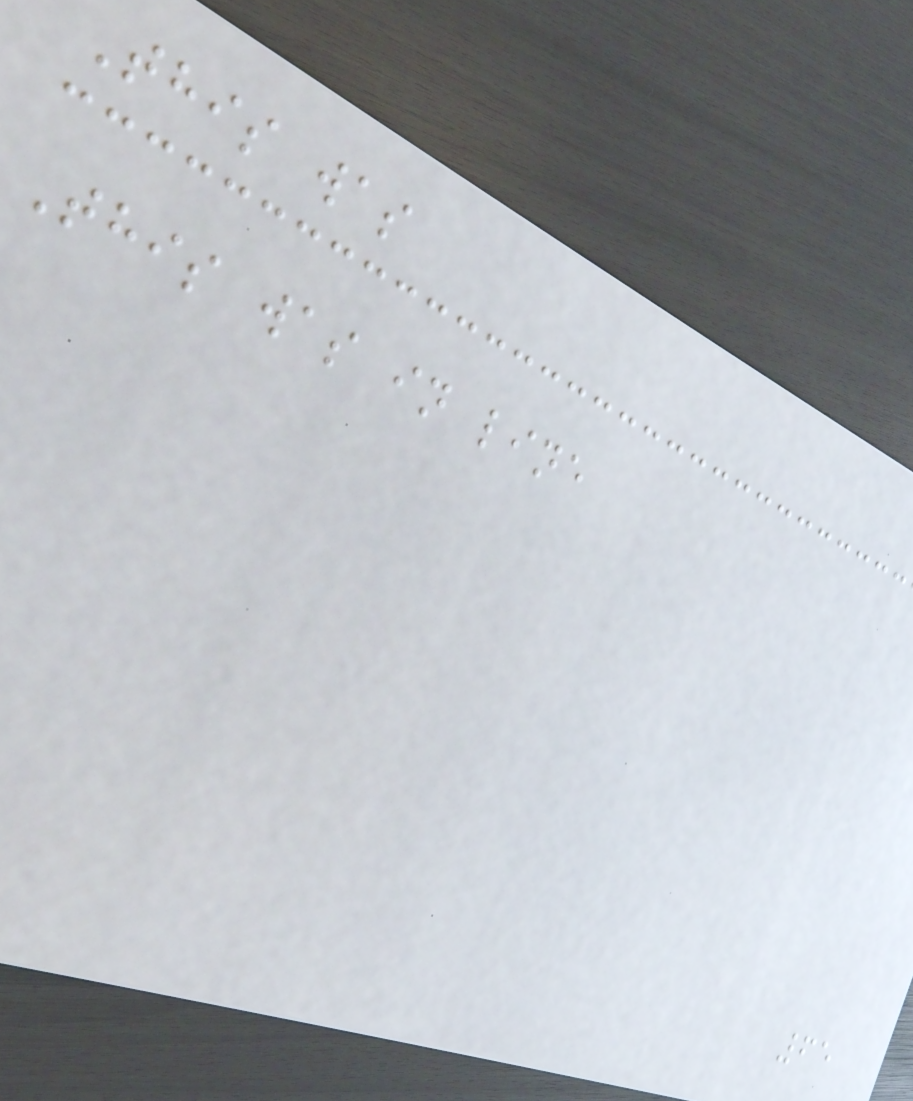This was
This was in line
65
